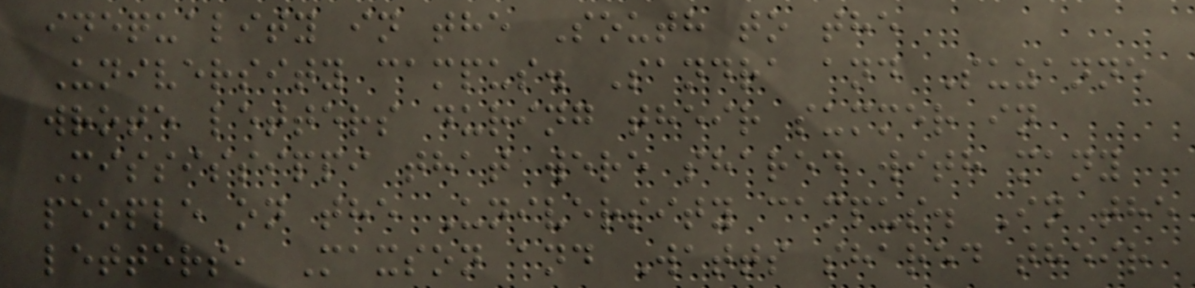inequality in the South to the
University campus. Sandra and Suzanne
wrote letters during their summer in
Mississippi that were shared with many
people on the University campus. In the
letters, Maxson and Watts shared their
